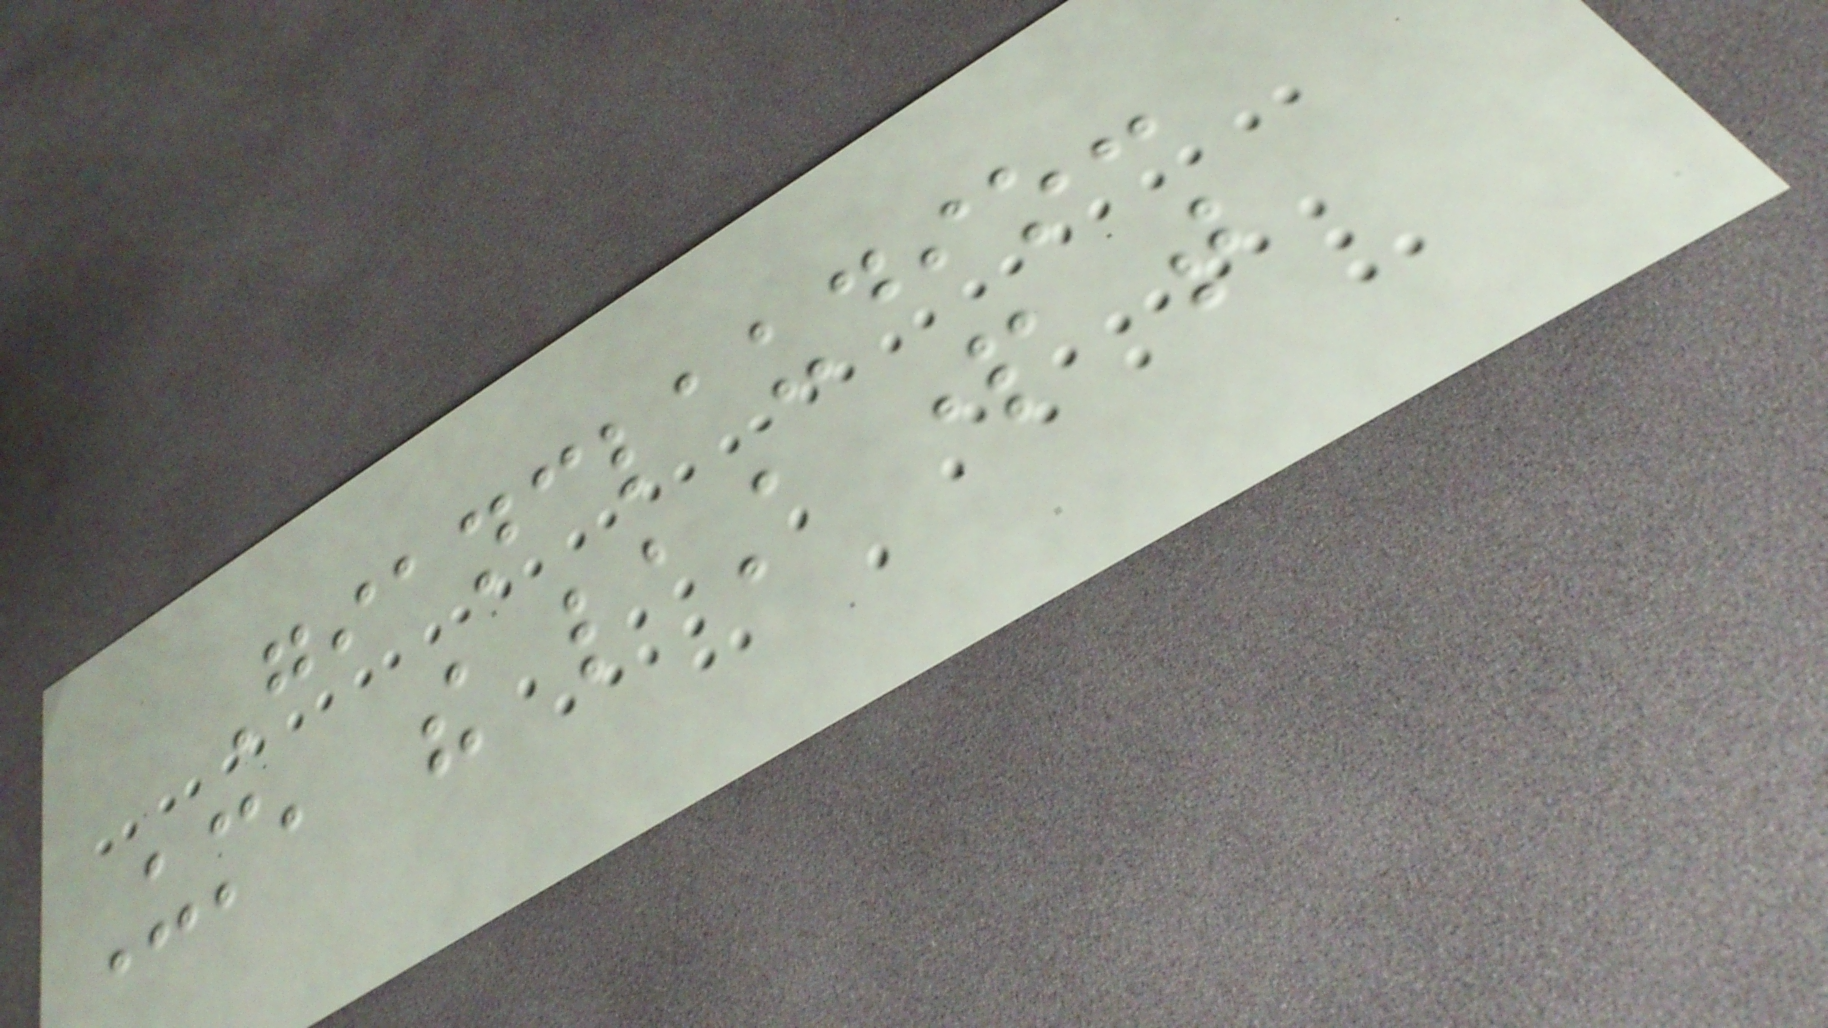Gianclaudio:
Um, the last part that
